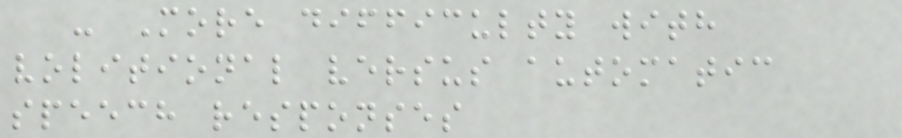- More difficulty with
volitional versus automatic
speech responses
